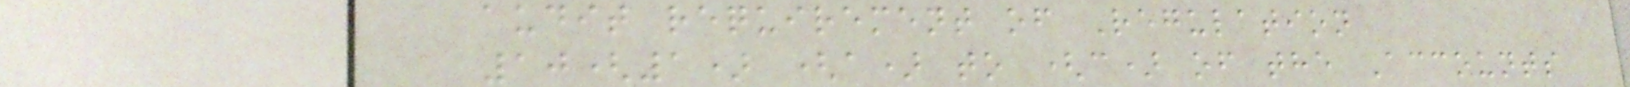audit requirement of Regulation
10(1) (a) to (c) of the Accounts
